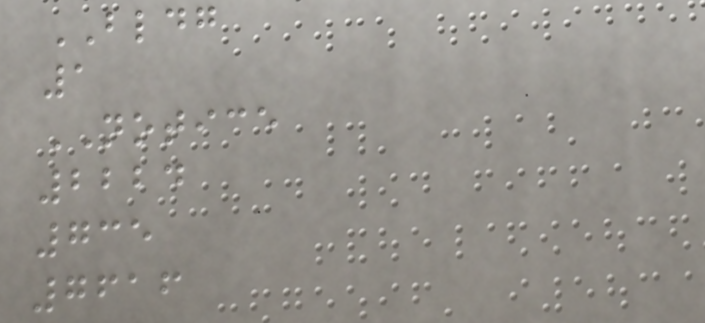BLDG
1
NOTICE
2224
735
7616
